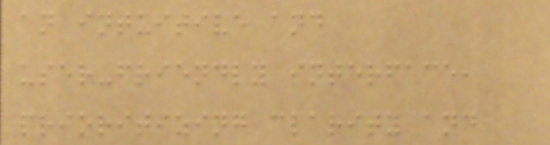an intuitive and
user-friendly interface,
prioritizing clarity and
